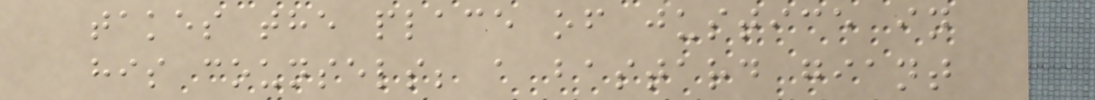takes the place of justice in
his counsels; a bastard giant
